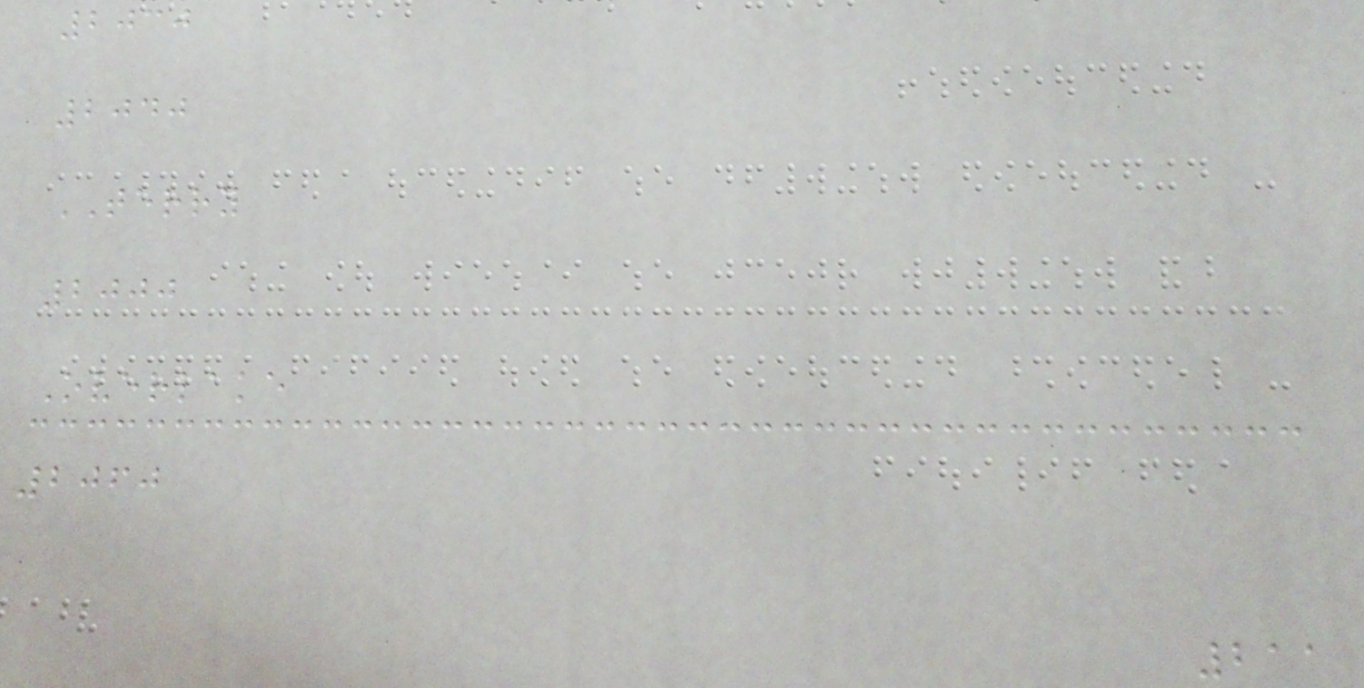2030
2040
TERRY
2000
Overlake
2060
211
